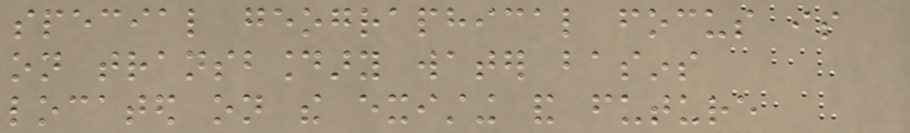special geographical focus is
on transboundary water basins
located on the existing and future
